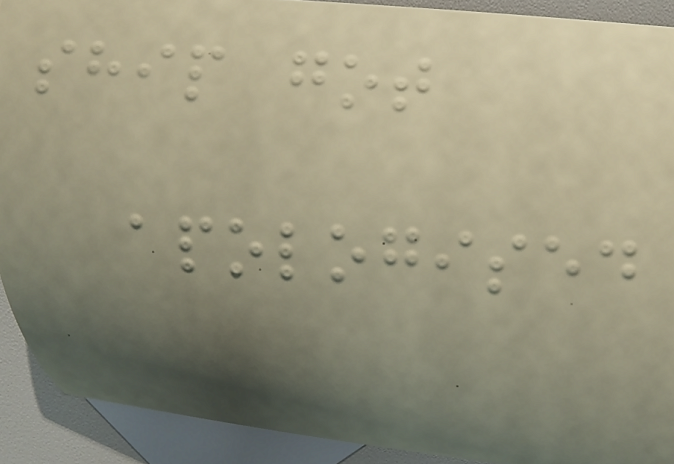ship got
apologised
